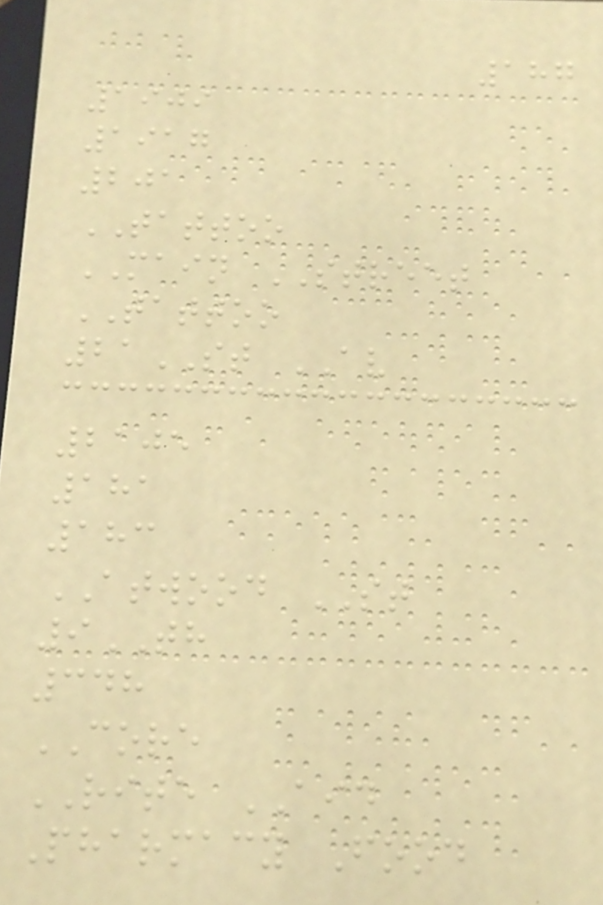187
1909
1917
201
TATTOO
MAIN STREET
TATTOO
21ST AV
2105
181
183
ATWOOD ST
9TH
348
CORE
RITE AID
Pharmacy Food
